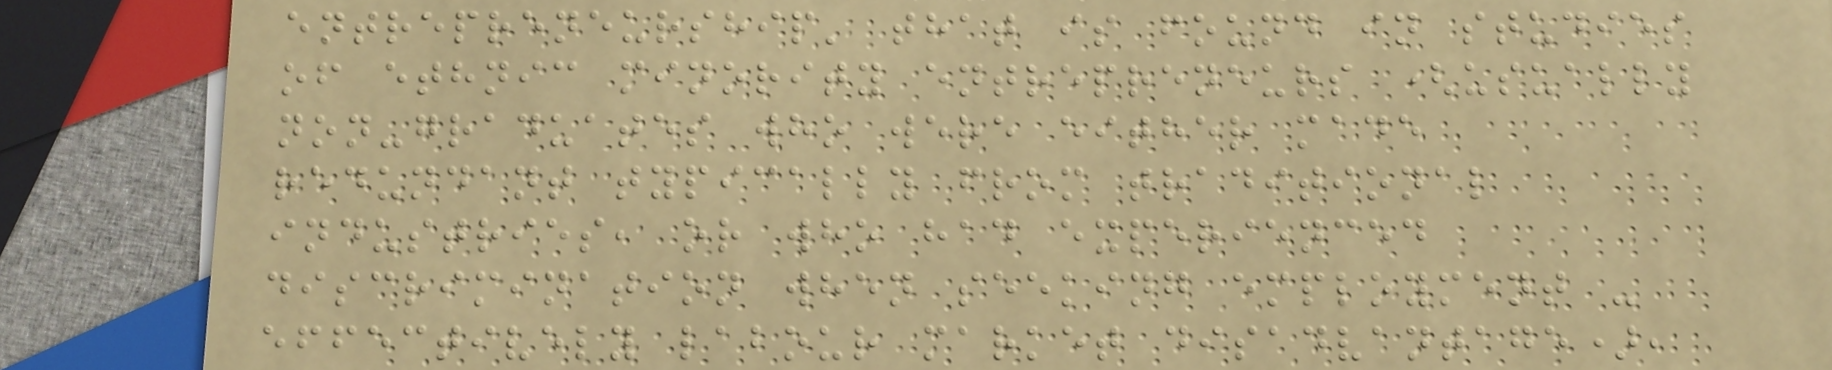entrepreneurship' that is found in studies
of ethnic minority entrepreneurs (usually
non-graduates who were either made
redundant typically from traditional
industries, or who had experienced
discrimination when seeking employment -
effectively labour market disadvantage),
